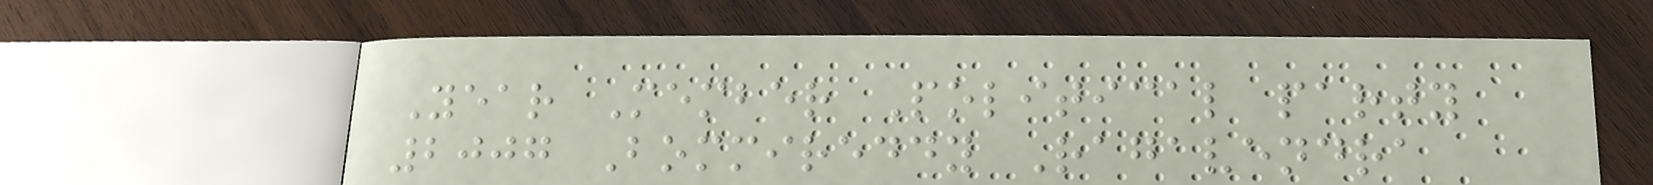Year Member Political party
2007 Bommireddy Ragavendra
